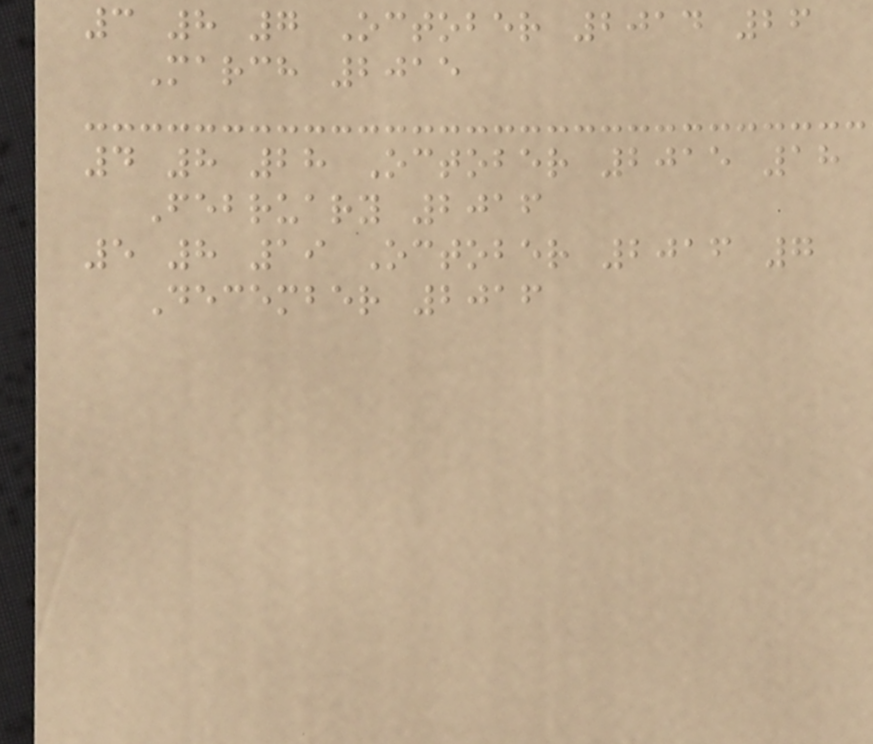3 8 7 October 2014 26
March 2015
4 8 28 October 2015 18
February 2016
5 8 19 October 2016 7
December 2016
